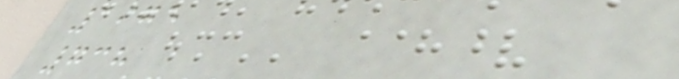1975
738
